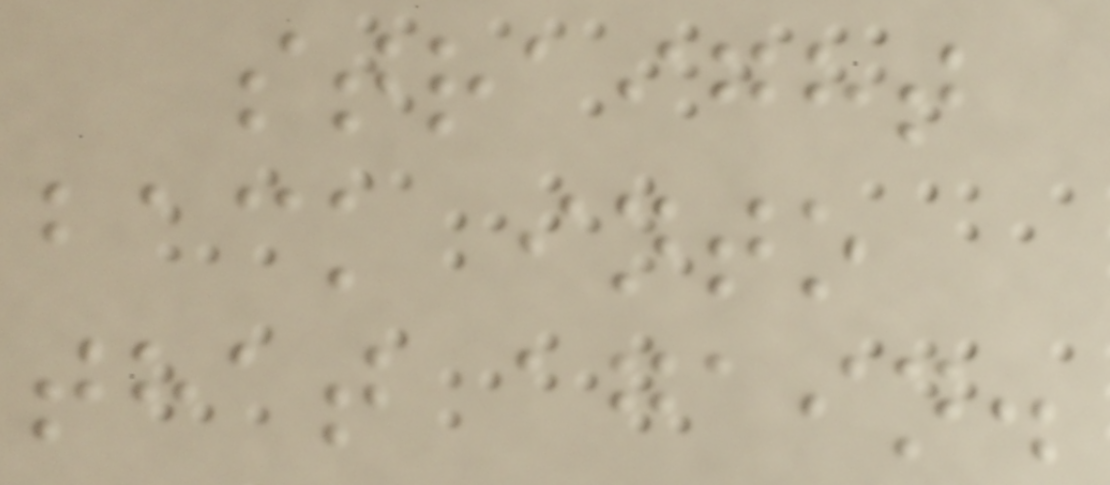straight
back into
that again.
